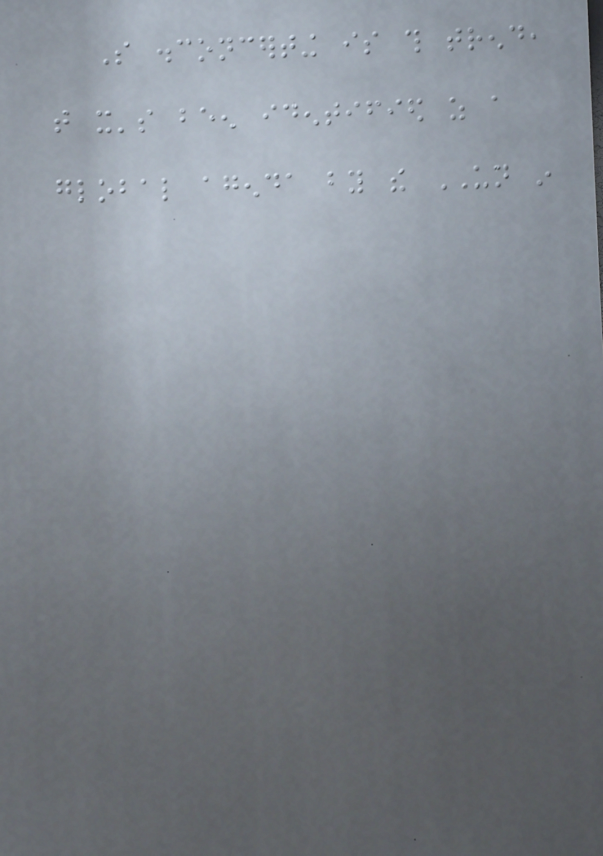So disconcerting is this trend,
that it's been identified as a
global agenda by the UN in
